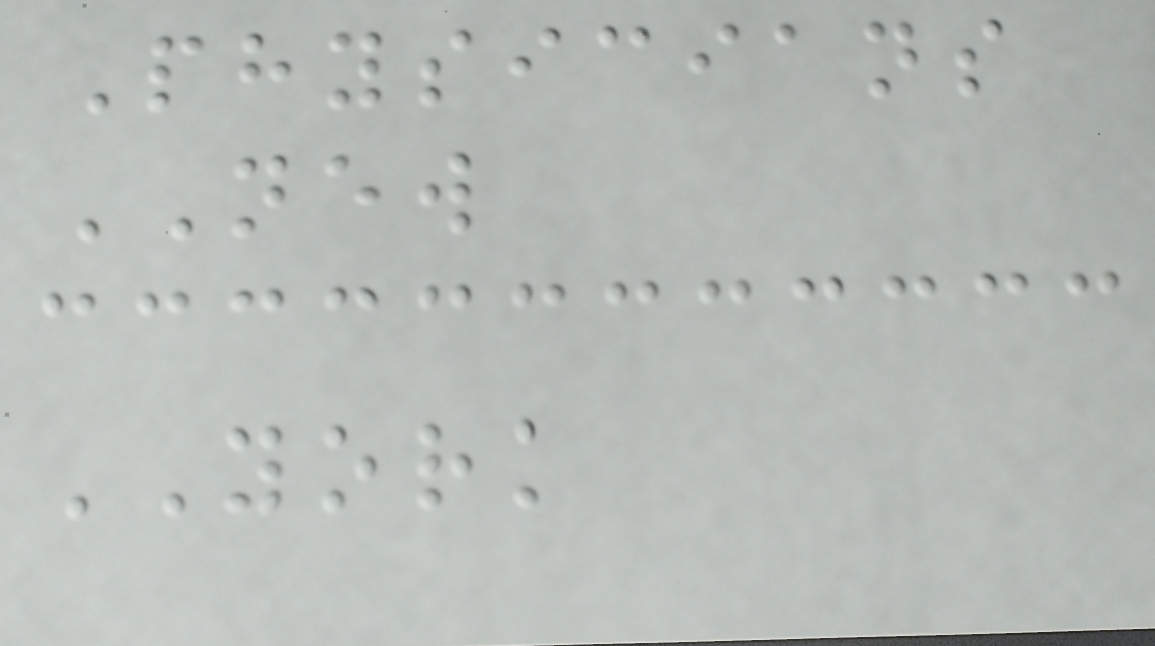Physicians
NEW
YORK
